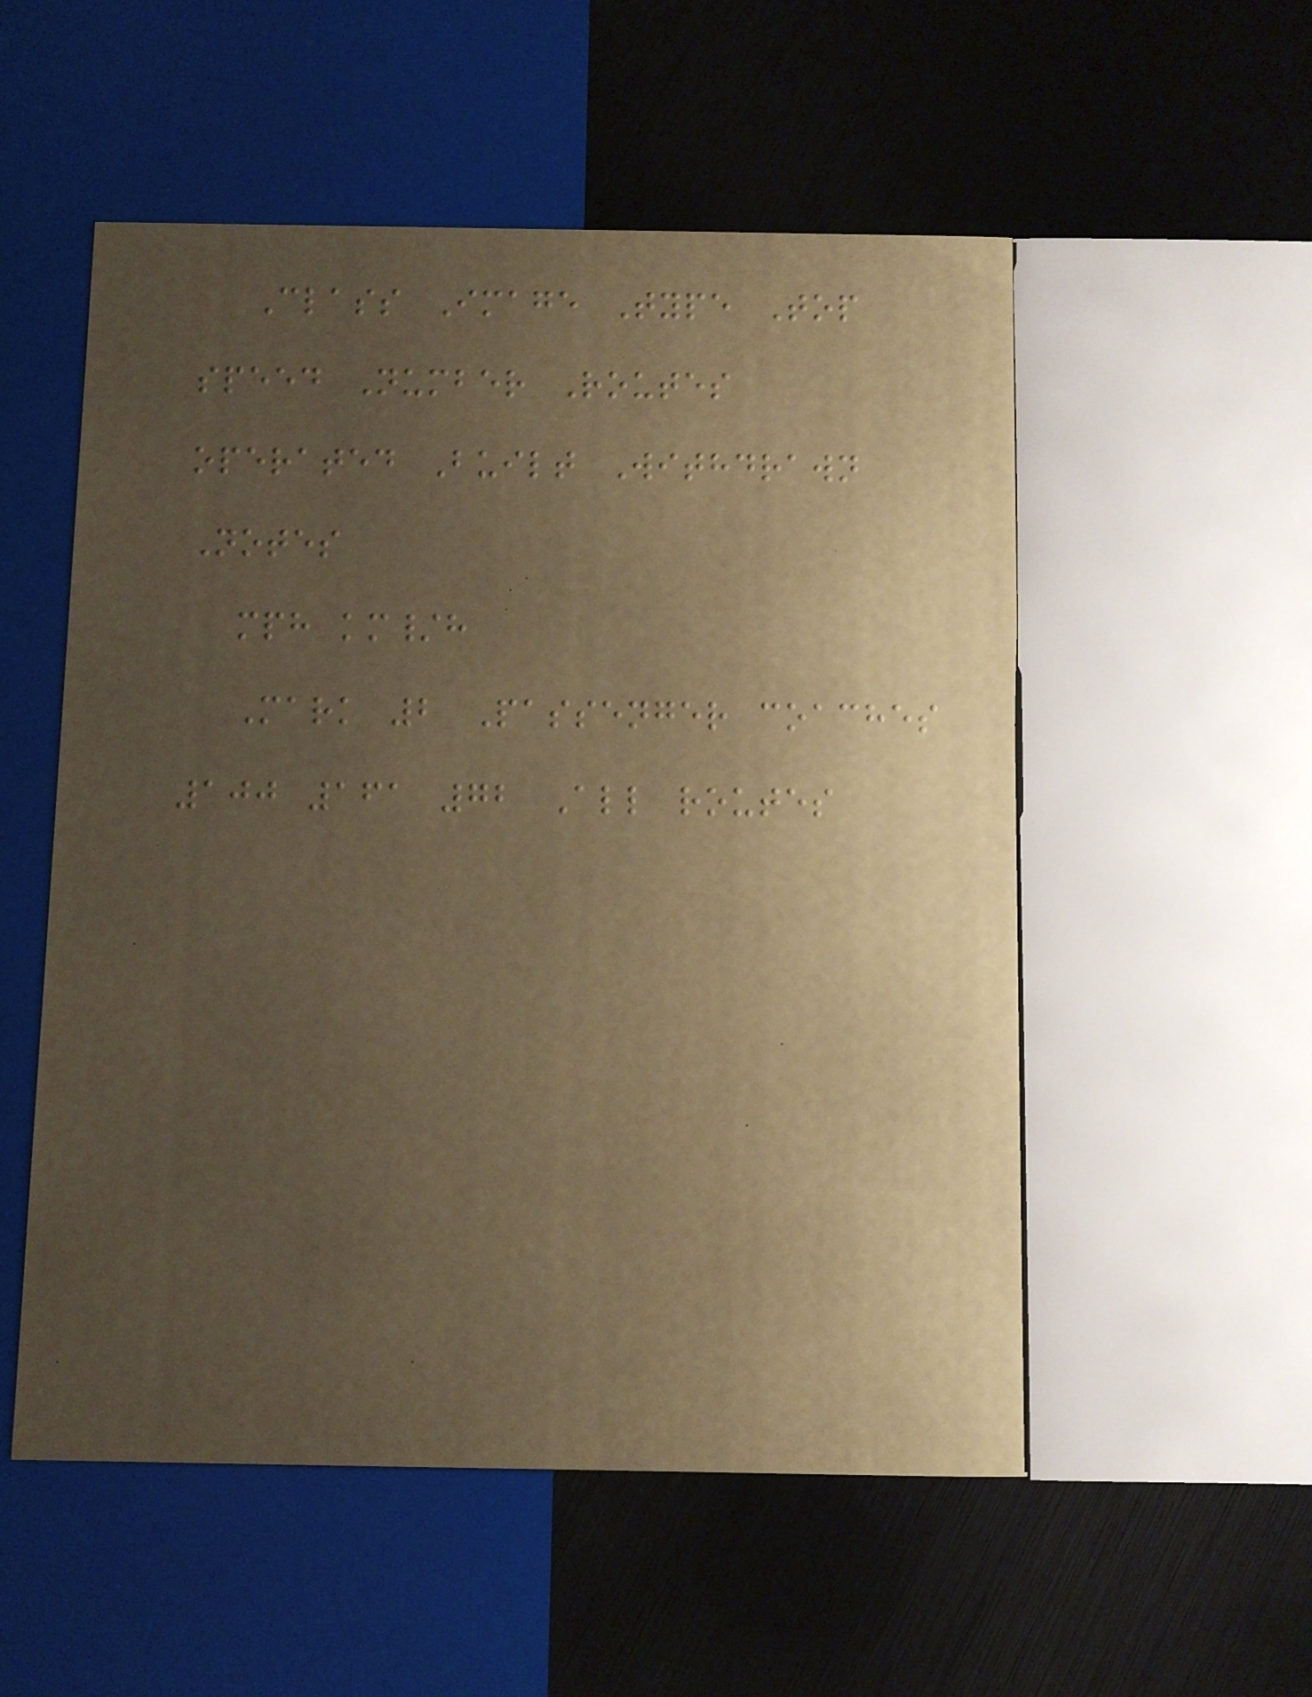Class Image Type Top
speed Number Routes
operated Built Withdrawn
Notes
mph km/h
Mark 2 Passenger coaches
100 161 72 All routes
